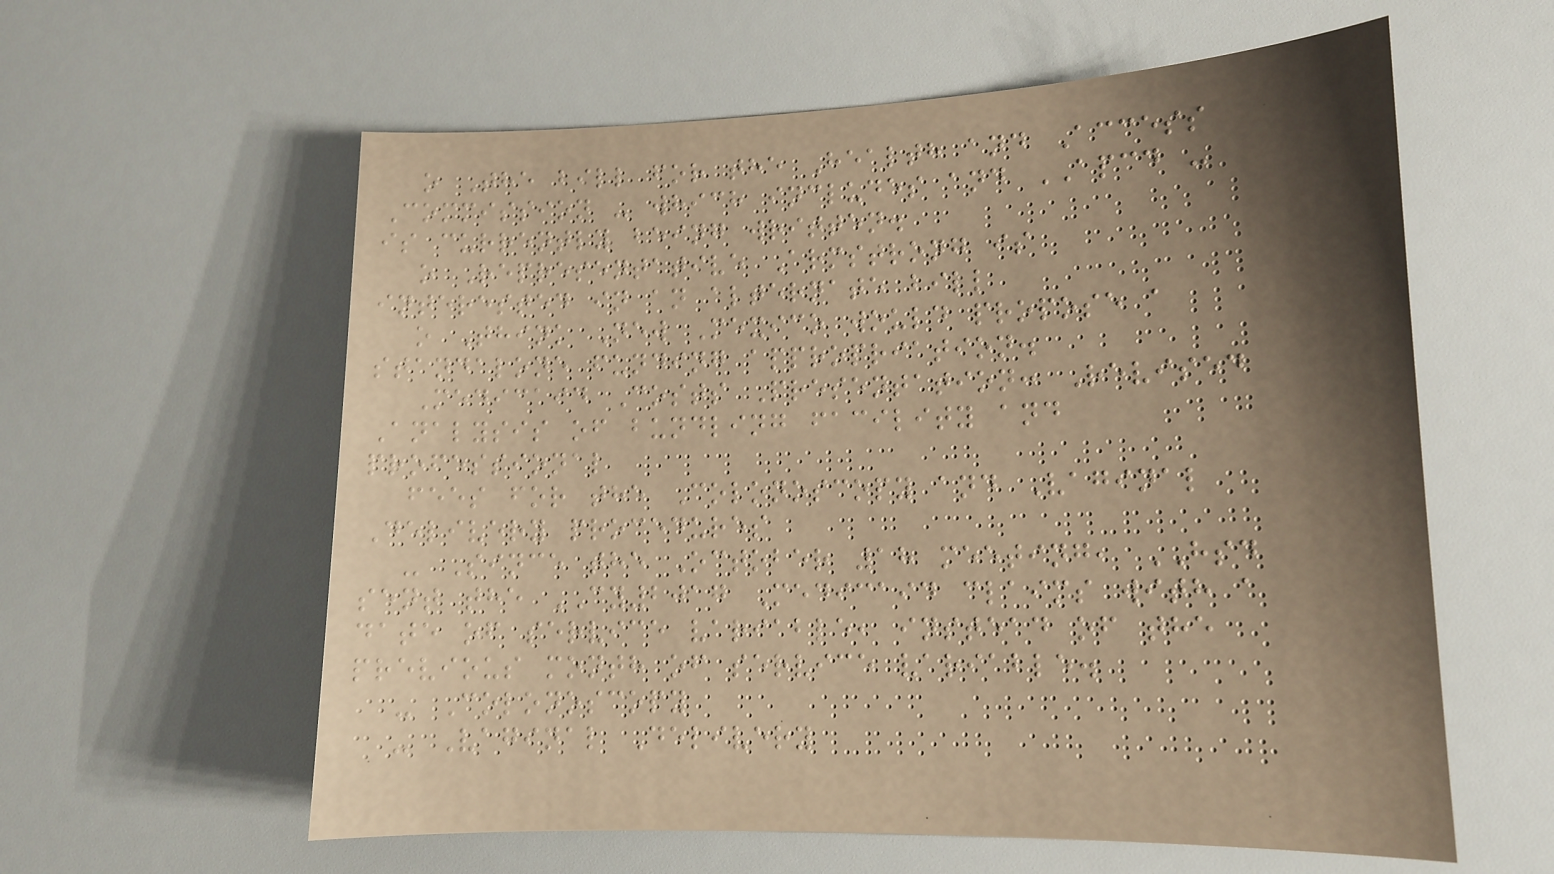o The bill for the Health and Access
Commission - which includes and APCD -
is currently being written.
o Representative Armstrong is
interested in an alternate bill
o Think New Mexico would propose a
standalone funding appropriation.
Medicaid Costs Presentation: Revised
Analysis of bundling facility and
professional
fees for the Colonoscopy and Vaginal
Delivery procedures
- Since the October 18 meeting, HSD
sent the CY2017 Medicaid claims with a
date of service variable, instead of the
previous month of service variable.
- Colonoscopy
- Vaginal Delivery
